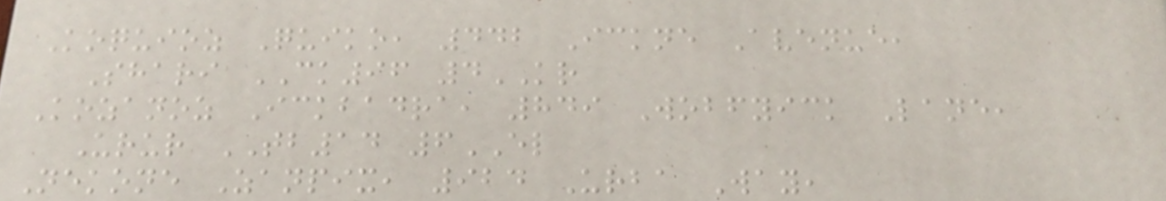Koquioz Quiko, 442 Ickne Avenue,
Shari CK96 4KR
Kozanoz Ickbadra, 849 Wobfyick Lane,
Urur TB14 6EL
Nekone Zanpix, 924 Urba Way,
